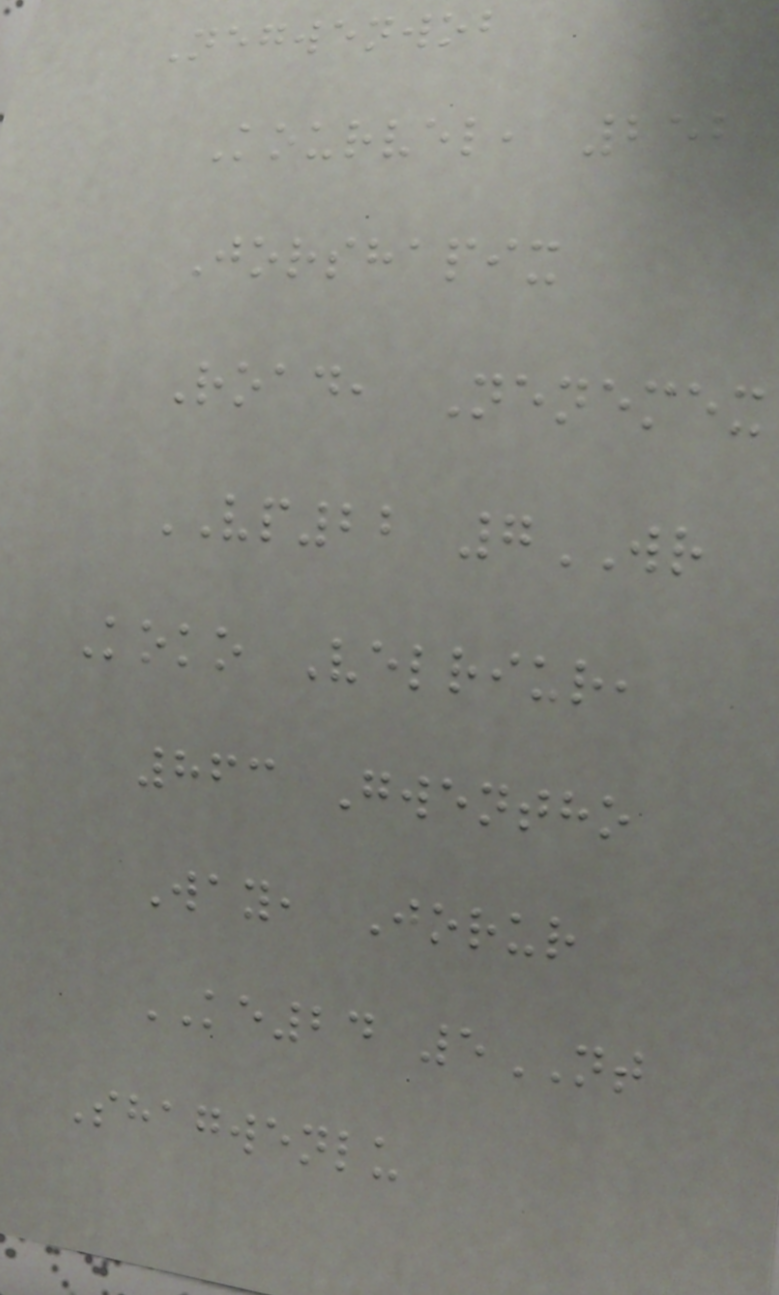Negwenwob
Kourvel, 252
Jorshapix
Road, Nenemex
VP22 7WR
Koko Velriur,
863 Gwentho
Way, Jorur
KE24 5NT
Shagwenlu
